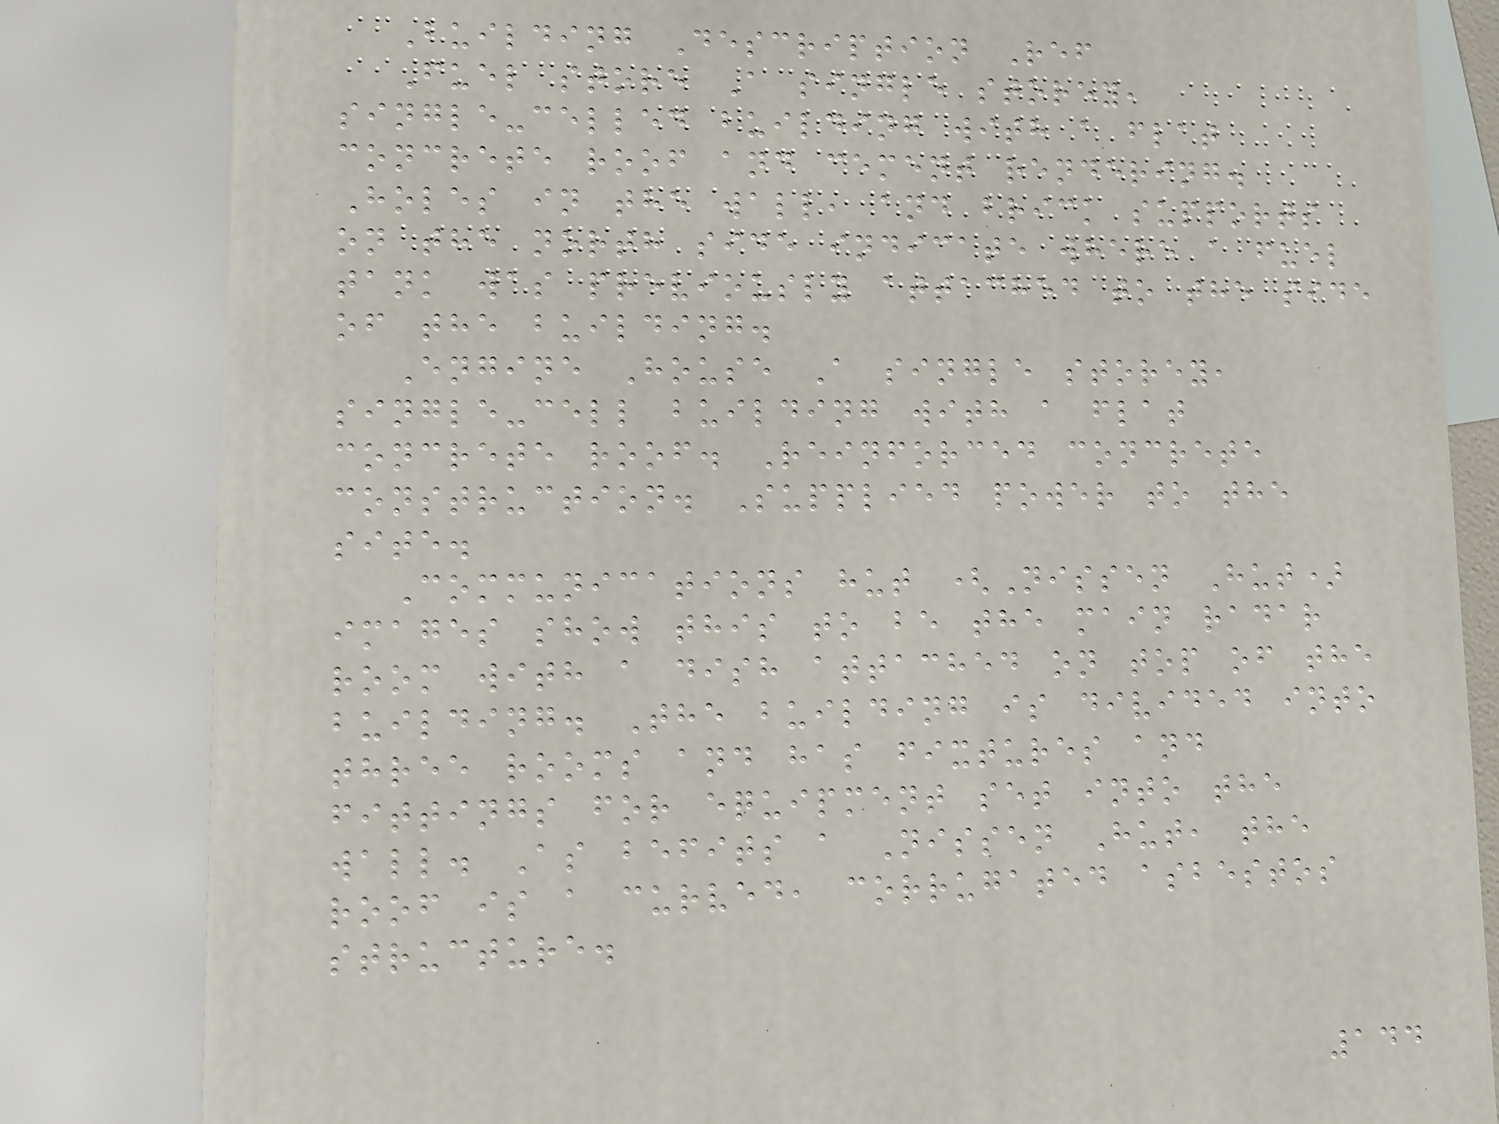Building Description Ref
Fuel store A single storey,
single-celled building with a flat
concrete roof and cement rendering.
Holes in the wall, and brick supports
on the north side indicate where a fuel
tank was previously attached to the side
of the building.
Engine House A single storey,
single-cell building with a flat
concrete roof. Reinforced concrete
construction. Supplied power to the
site.
Communications hut (Nissen Hut)
images show this to be the main radar
room with a dish attached on top of the
building. The building is divided into
three rooms and has fixtures and
fittings for equipment set into the
wall. As befits a Nissen Hut, the
roof is a curved, corrugated asbestos
structure.
144
